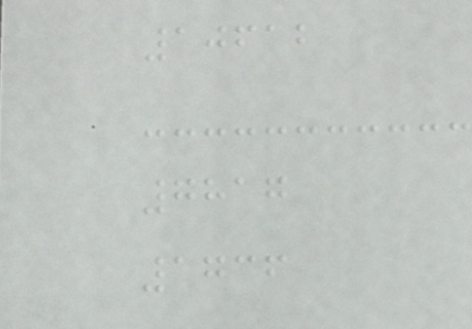10612
7817
1736
